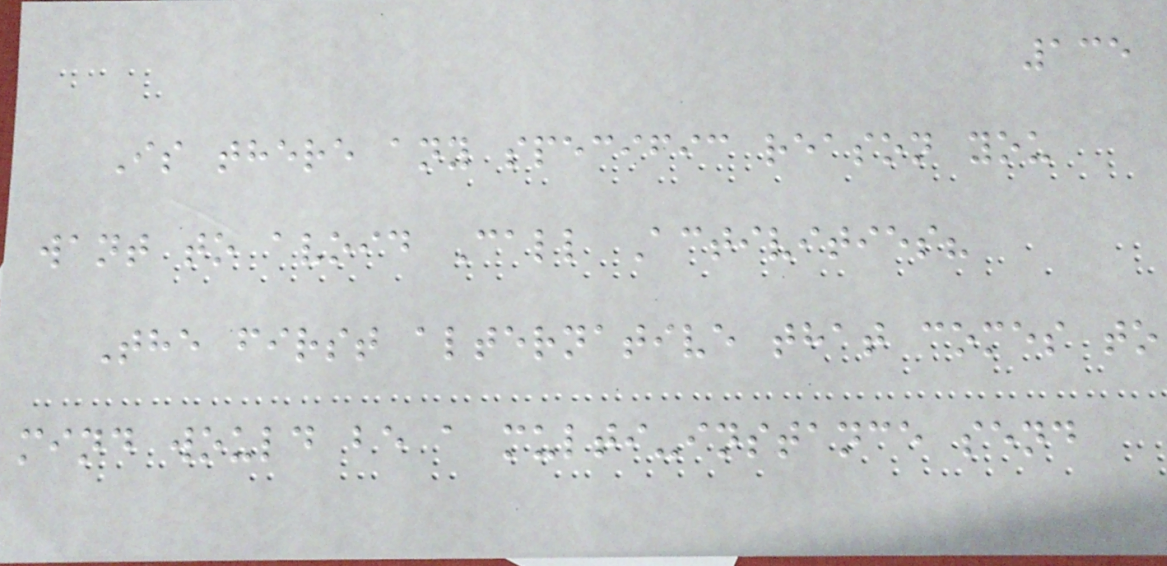135
Is there any specific reason you
want to avoid Call Activities?
The first alternative that comes to
mind would be a multi-instance send
